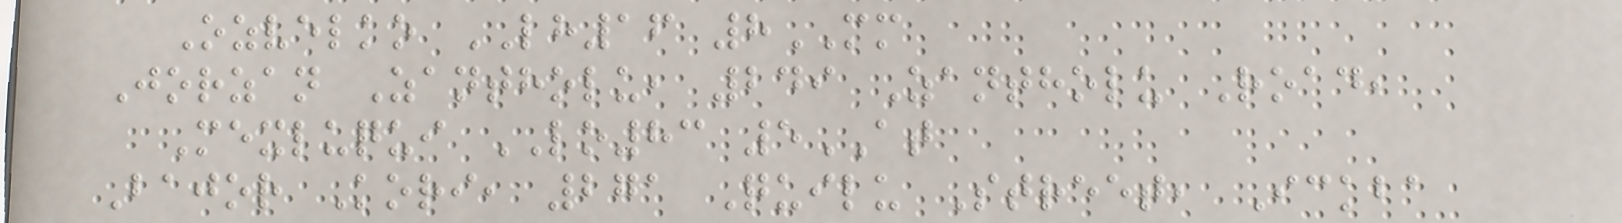Ozvelko LH16 8MM
Jorzan Zantholu, 249 Zantholu Road,
Mexluqui LO83 5AT
Bajor Kori, 271 Quilu Street, Ickba
